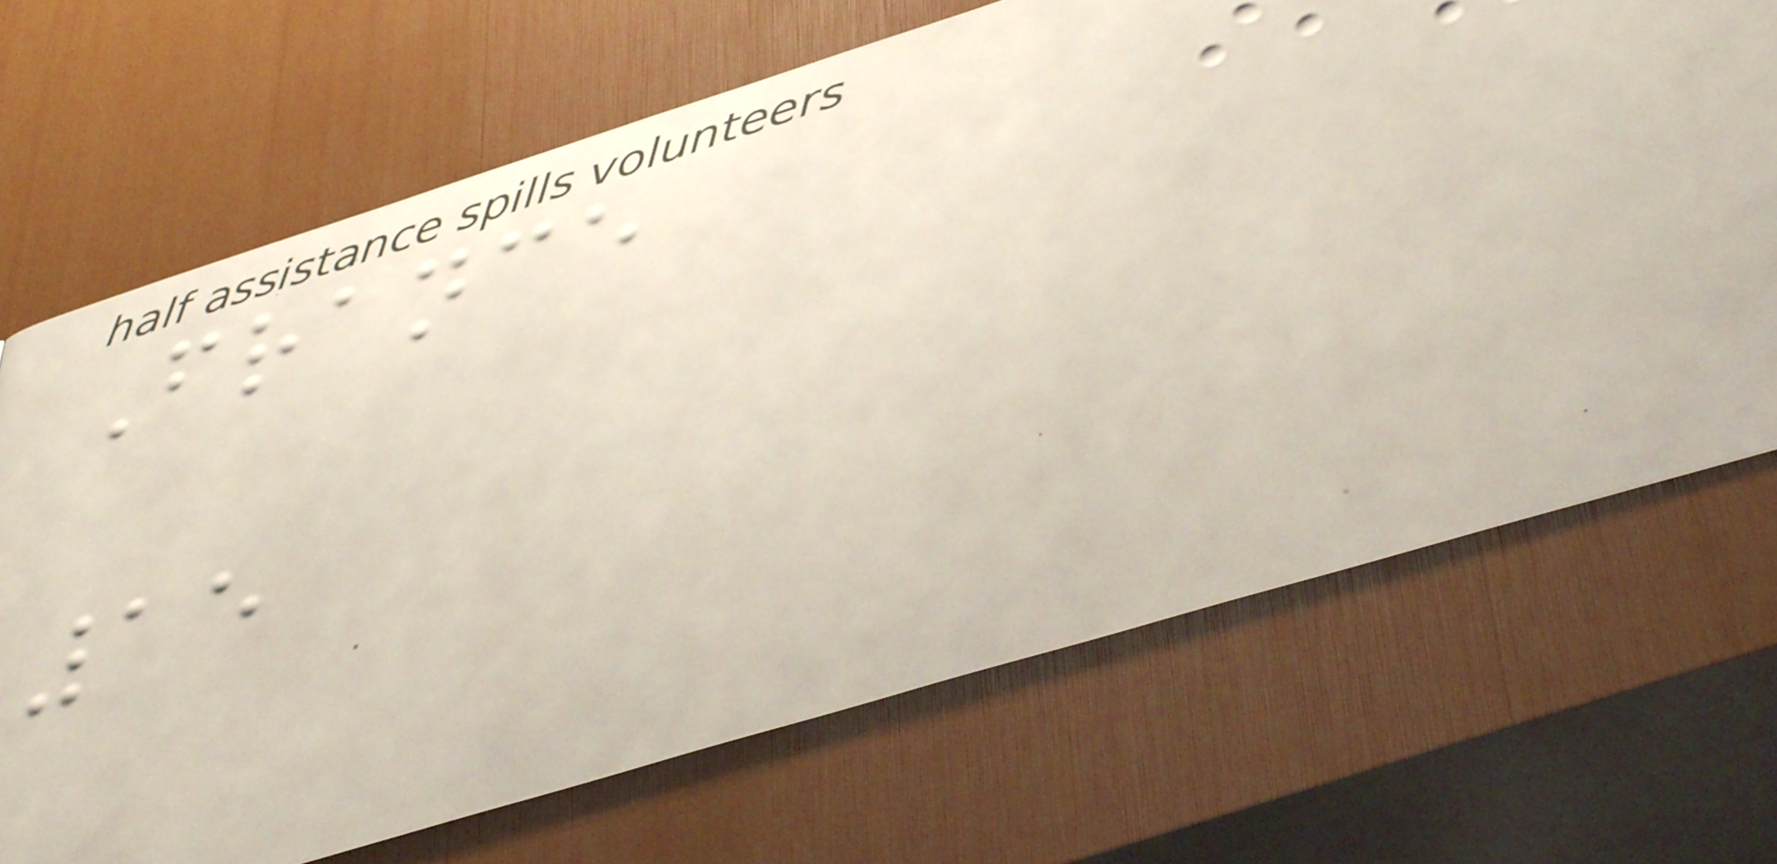France
15
